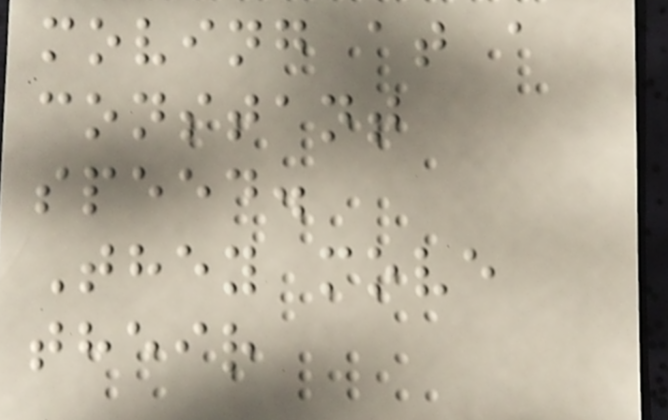moving at a
constant
speed.
They move
their
